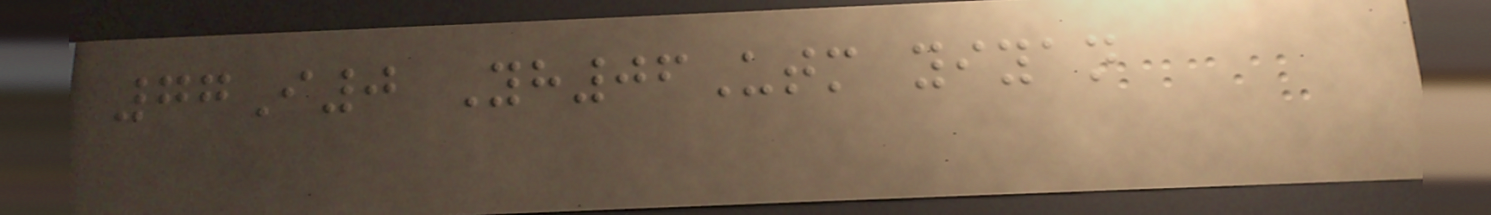77I0 Yh06Utm yiyan
